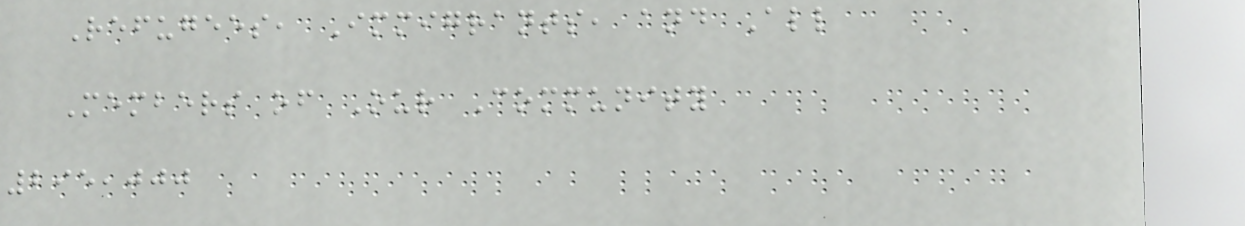Refugees, Immigrants, and All
Members of Our Community
295,000
